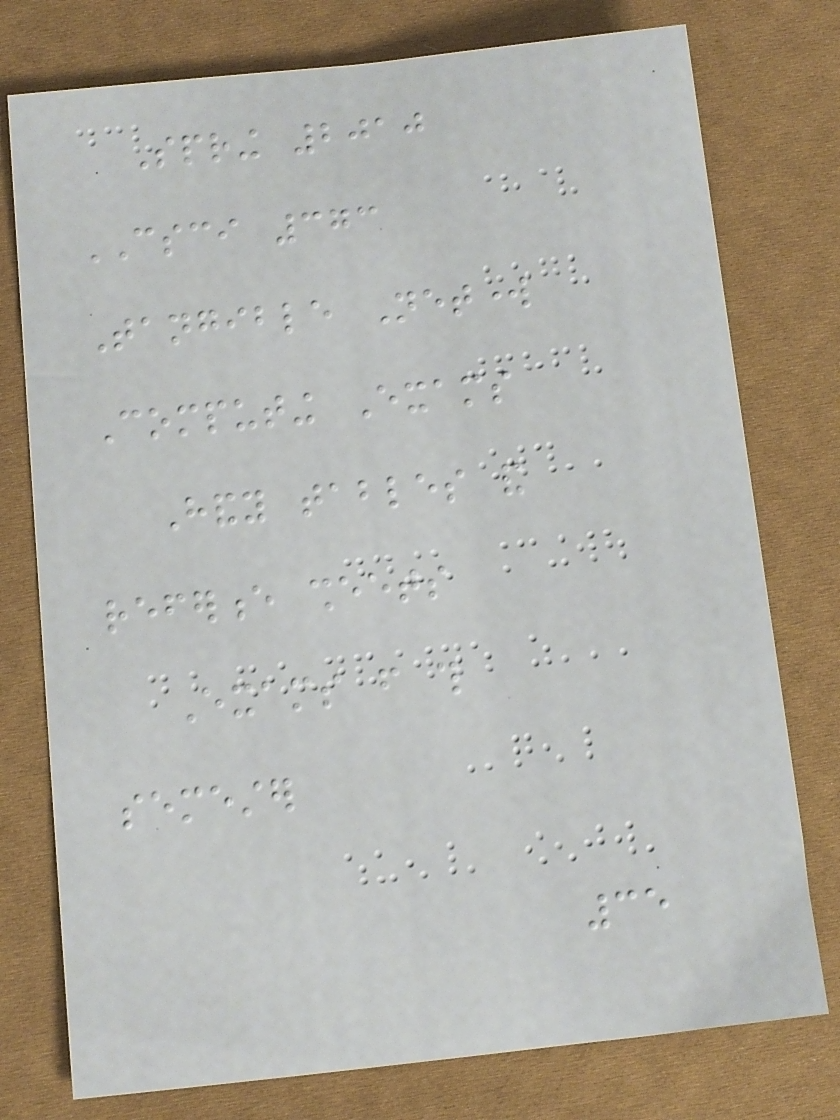Spring 2010
CSCI 373
Tangible Network
Computing Exams
Handy tables and
reference sheets
Exams from this
semester
35
